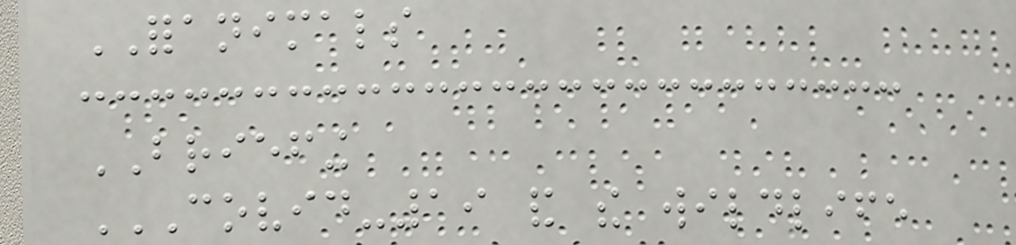FORANIMALS
BRIEFING
COVID-19 AND THE WILDLIFE
